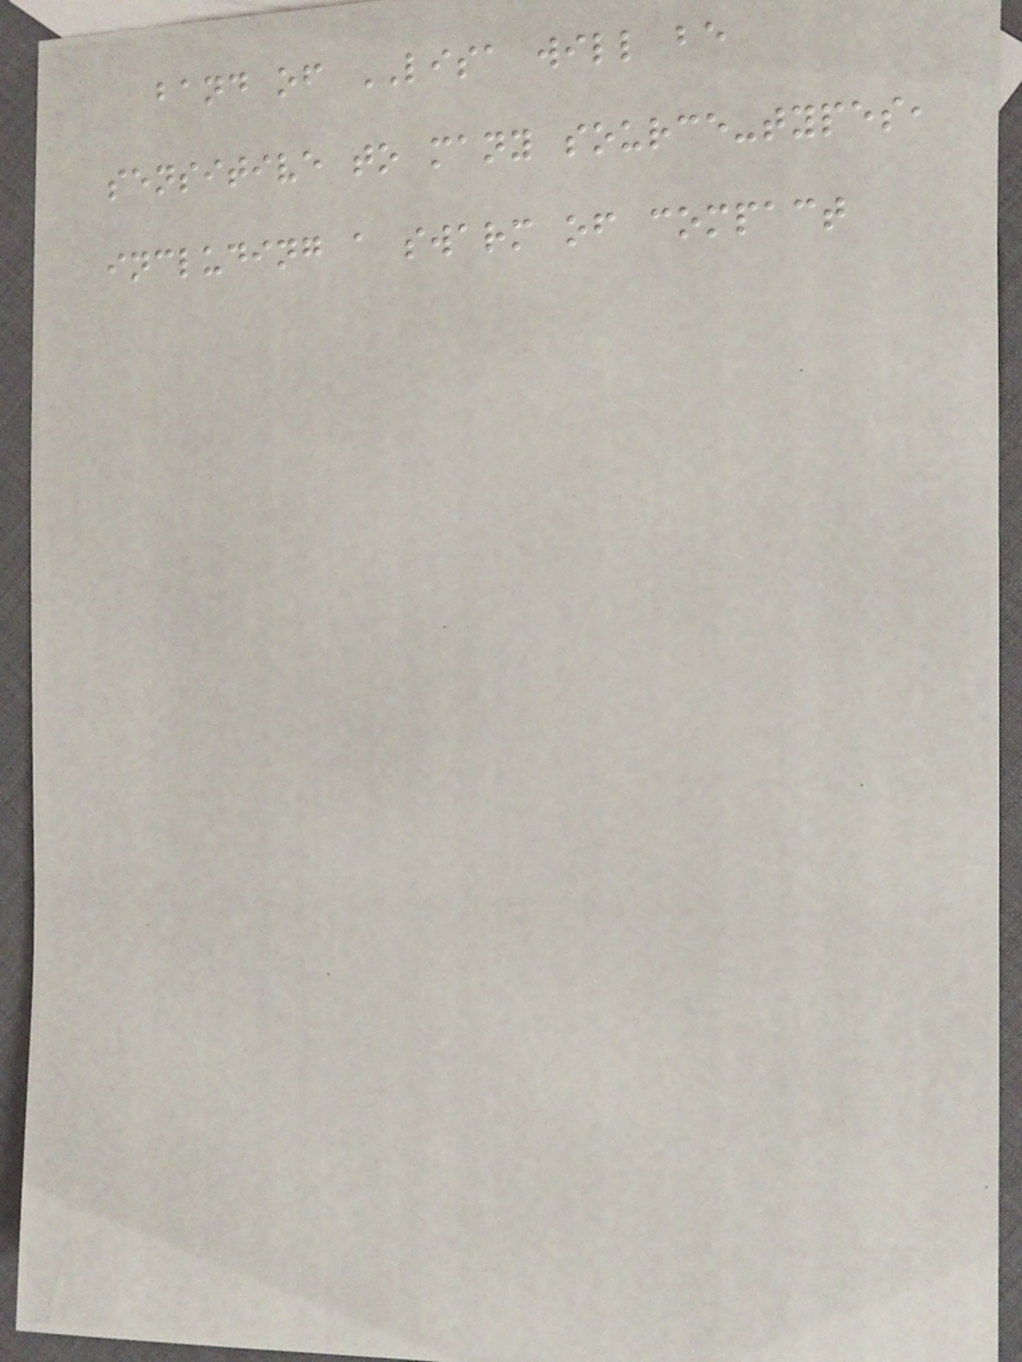band of LISA will be
sensitive to many source-types,
including a swarm of compact
